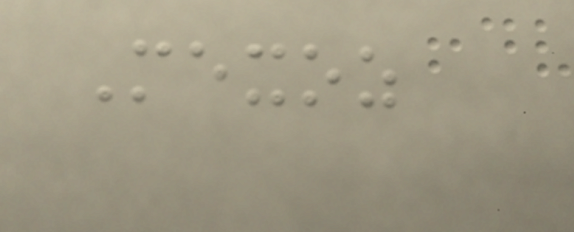Mexoz
